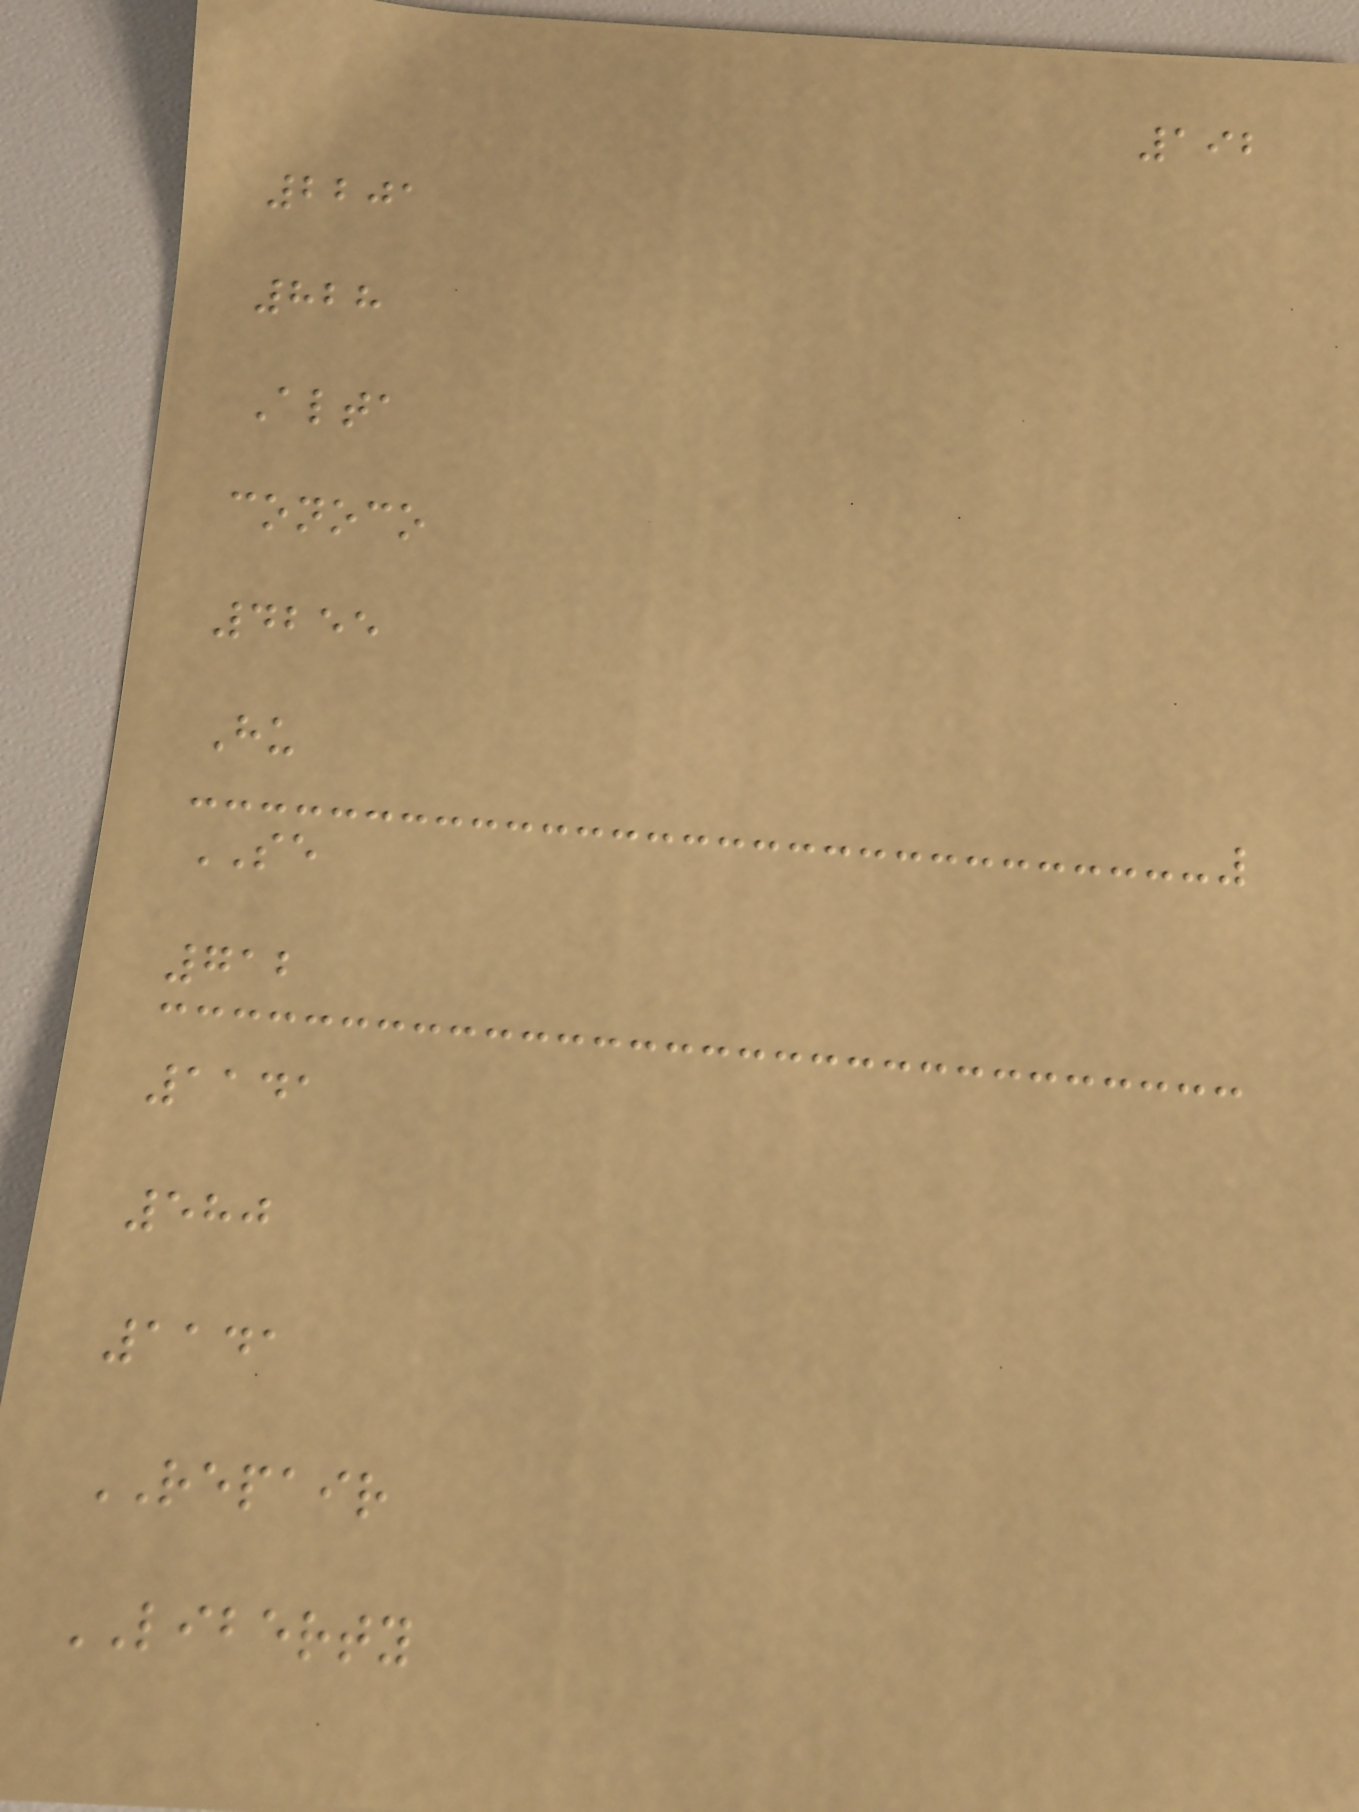192
2201
828
Alta
conoco
4255
Hu
SE
712
1141
580
1141
REPAIR
LIBERTY
